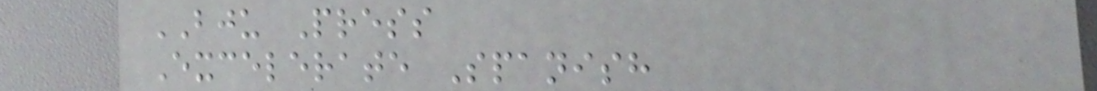BJU Press
Excelerate Spanish
